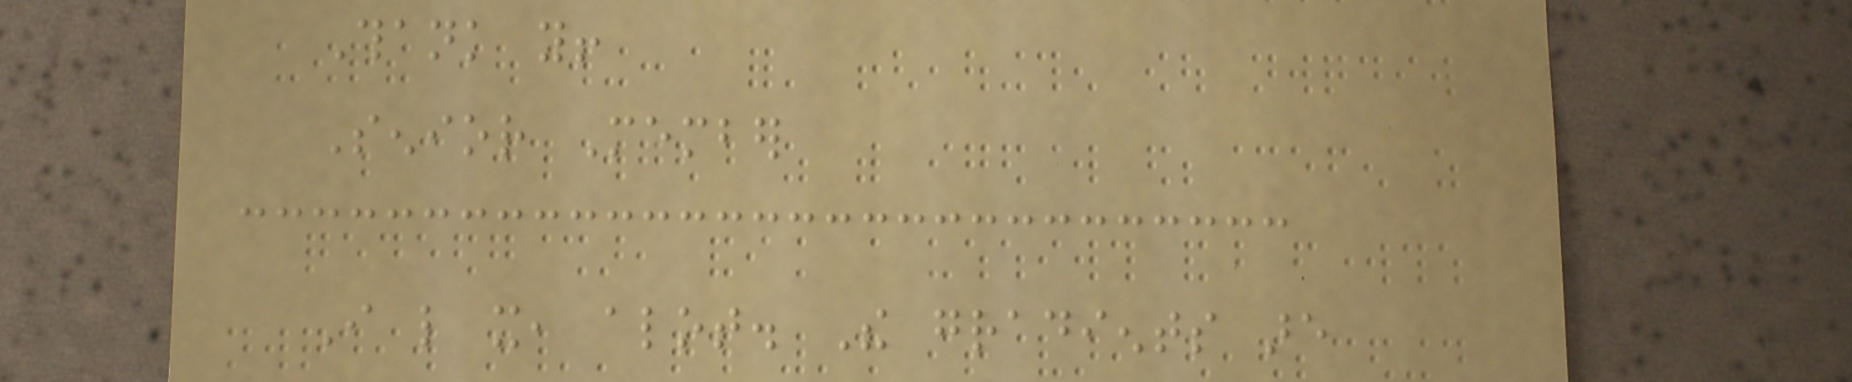Thank you!
Senior Member
I like it, alot. The gradients are
